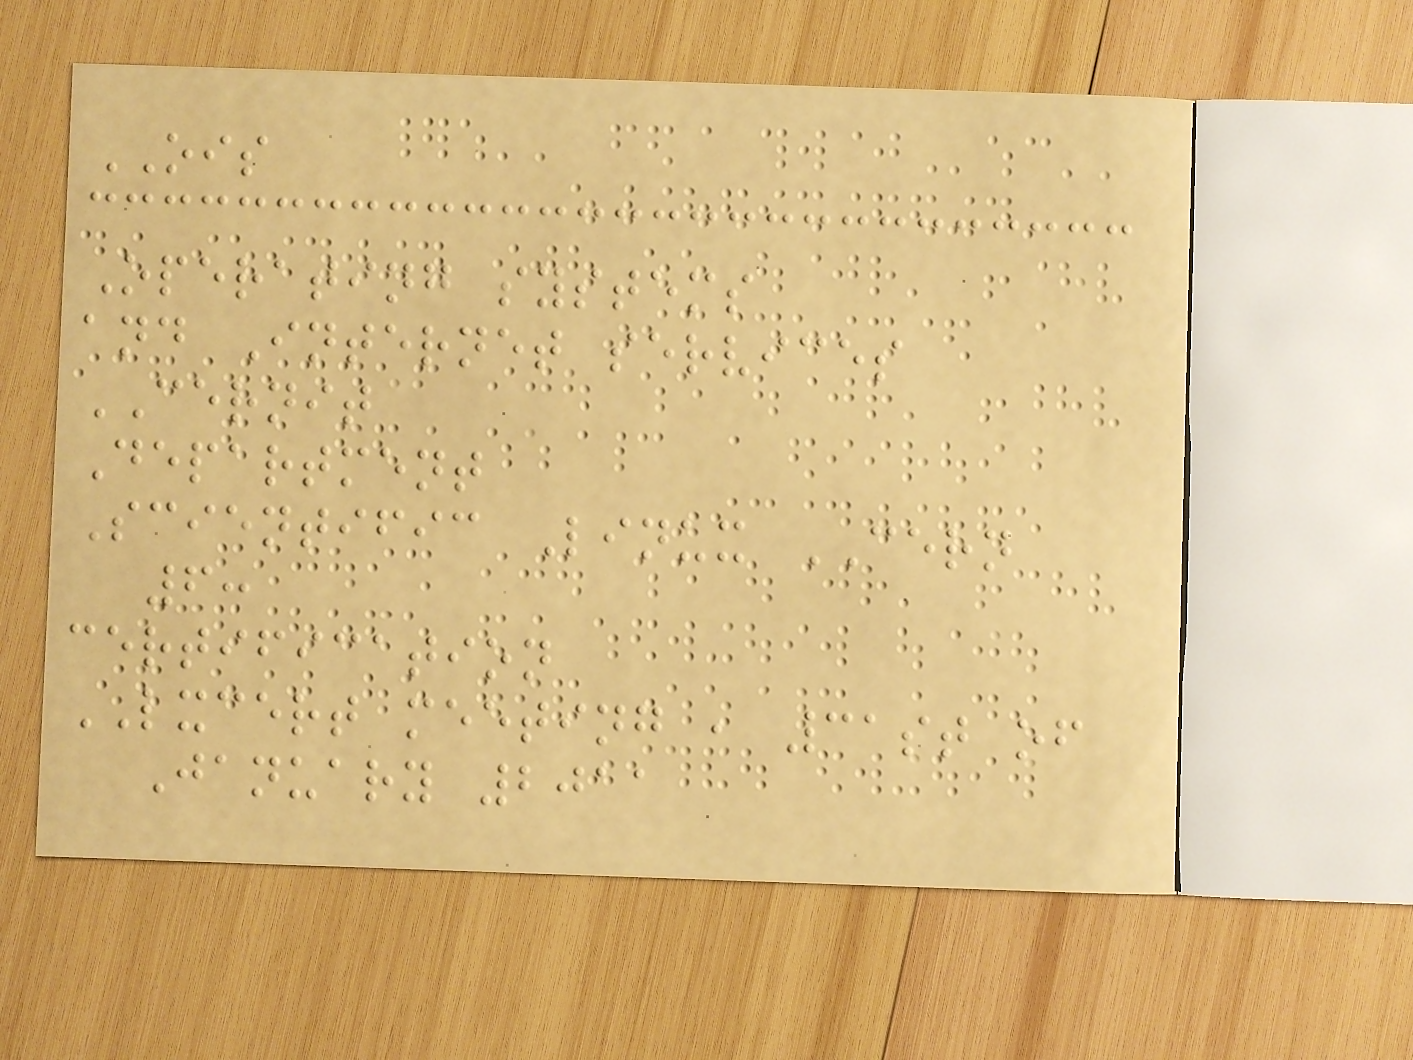OIS
Operating systems
and Internet services
CERNIT
Department
Scientific Linux CERN
6:
certification
LXCERT meeting , 31st of
January 2011
